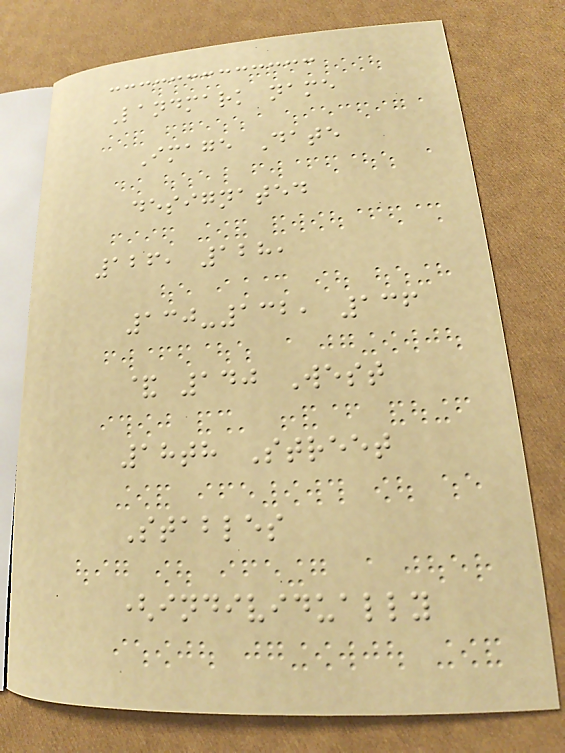Landmark name
Image Date
designated
126, 128,
130-132, 136
& 140 West
18th Street
Stables
(individually
